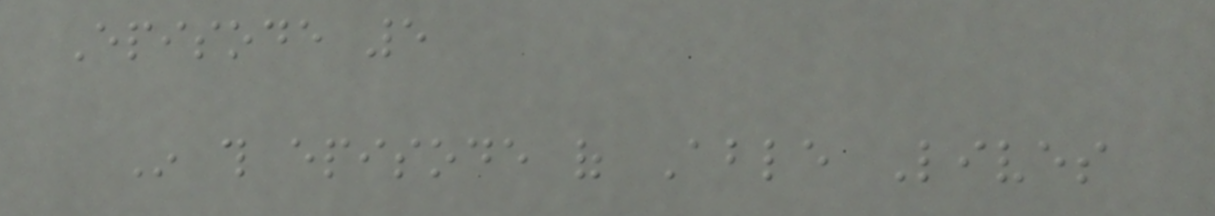Episode 5
In this episode of Able Lives
